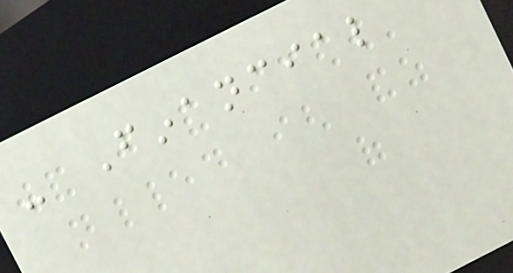- Financial
